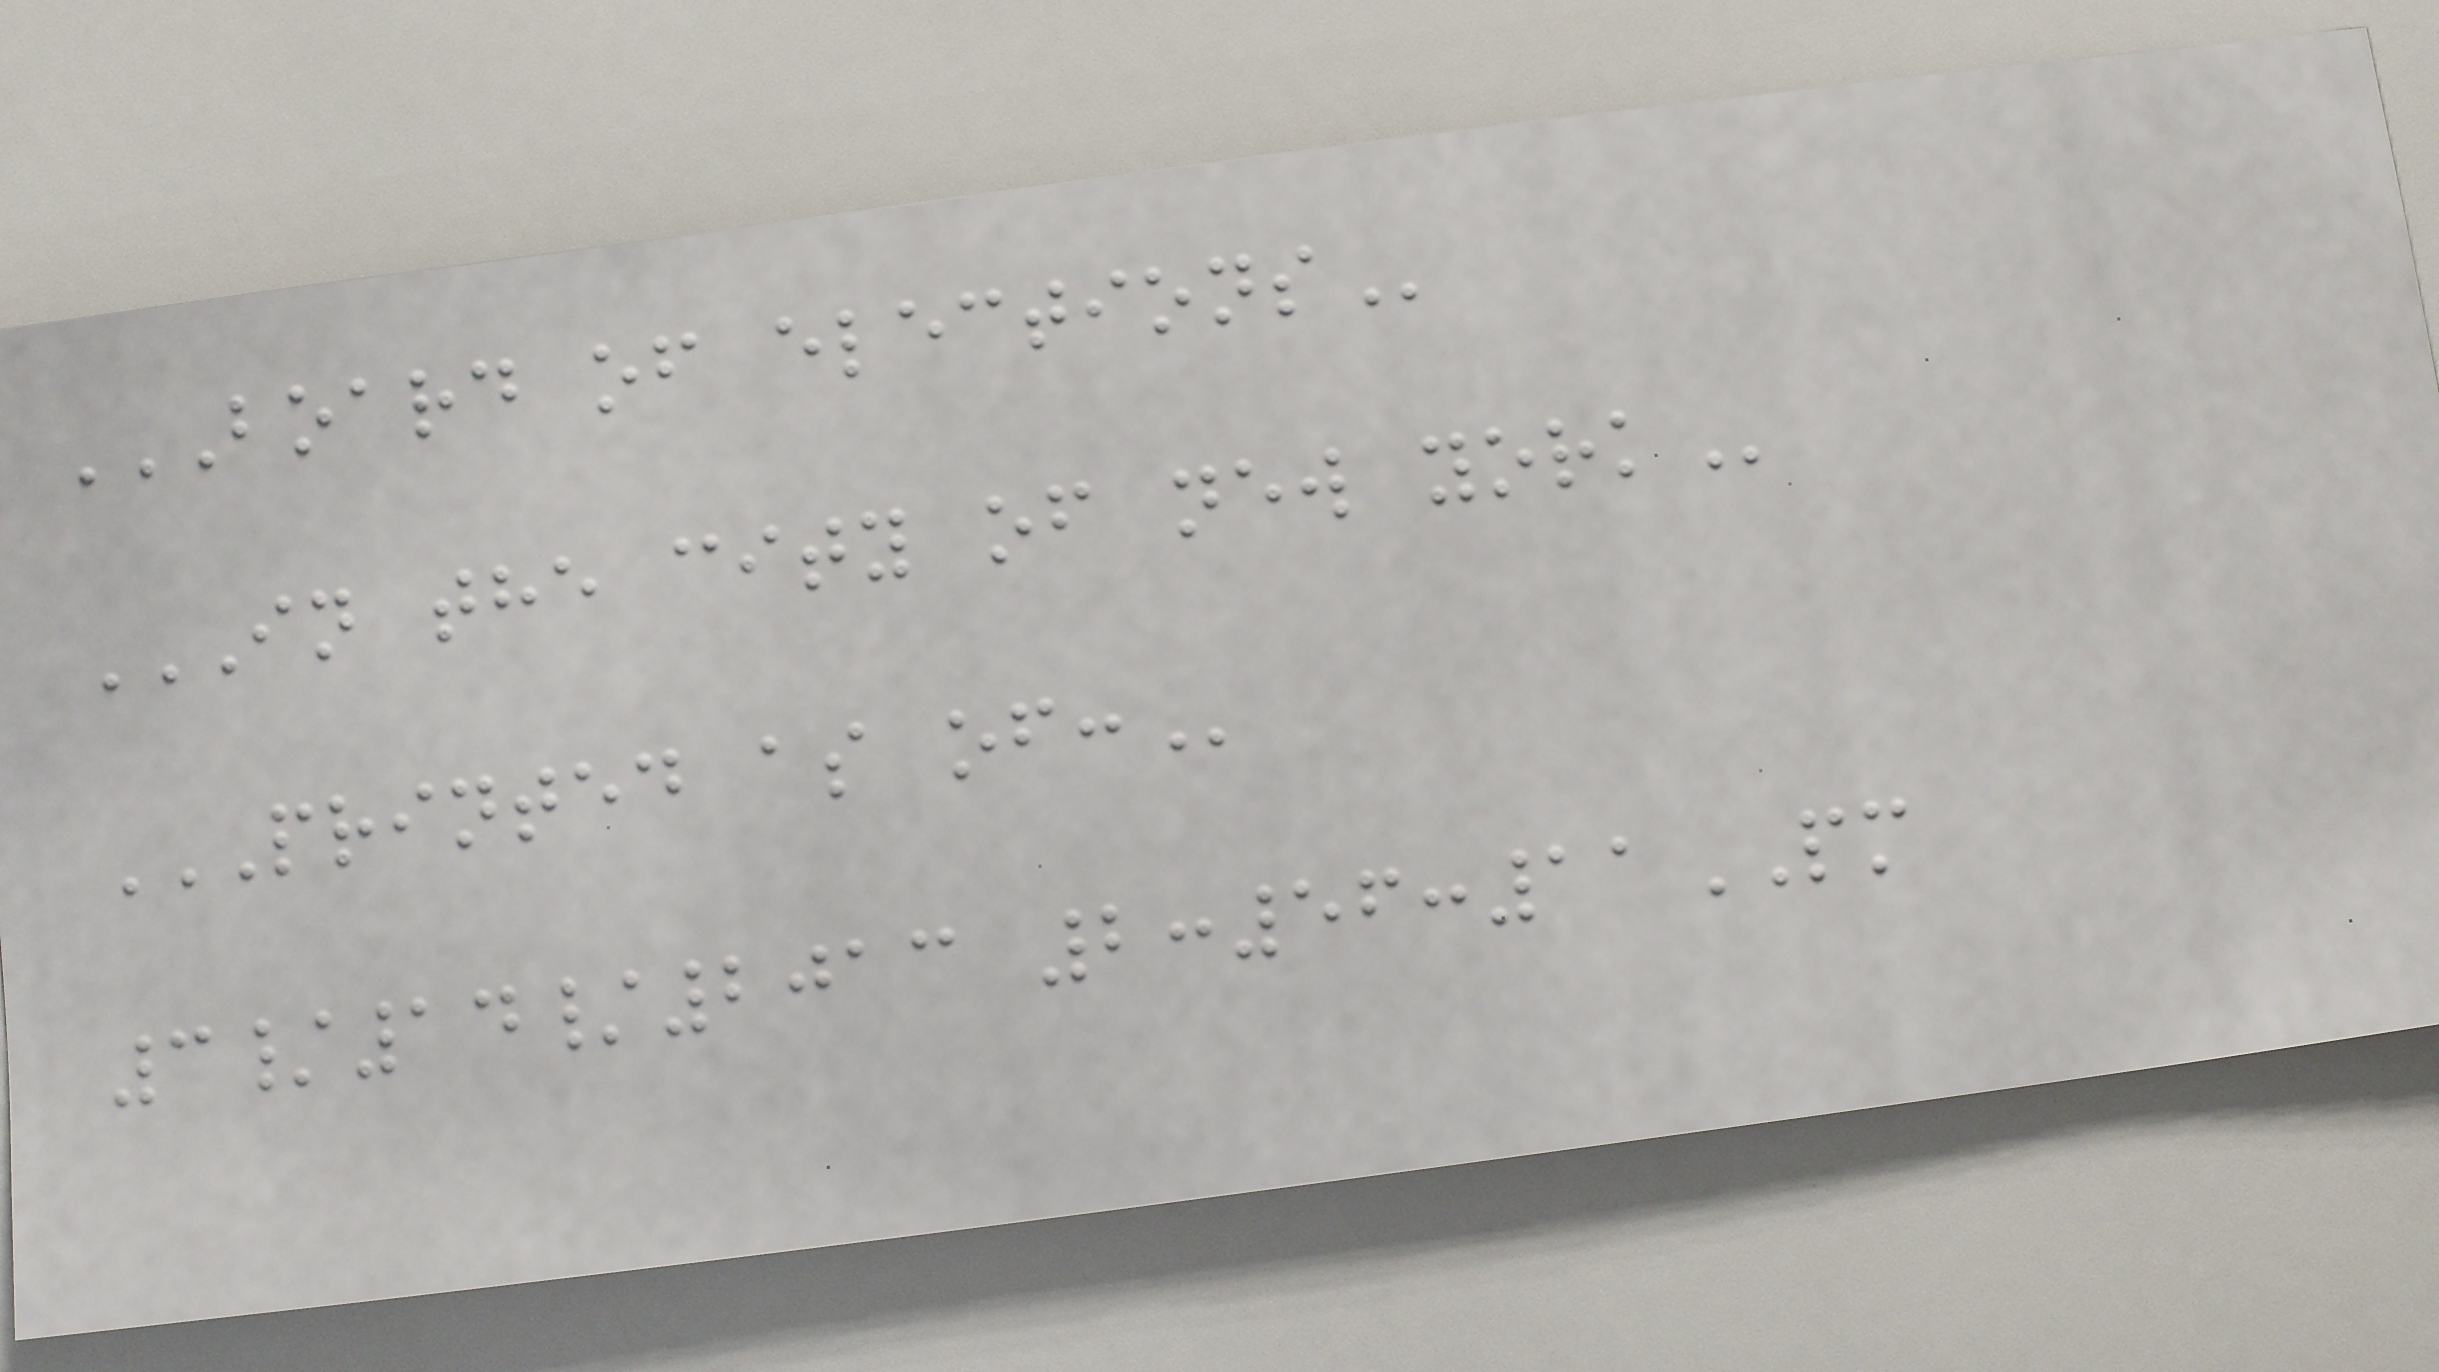BOARD OF ELECTIONS
IN THE CITY OF NEW YORK
PRINTED AS OF:
3/14/2013 2:56:11PM
